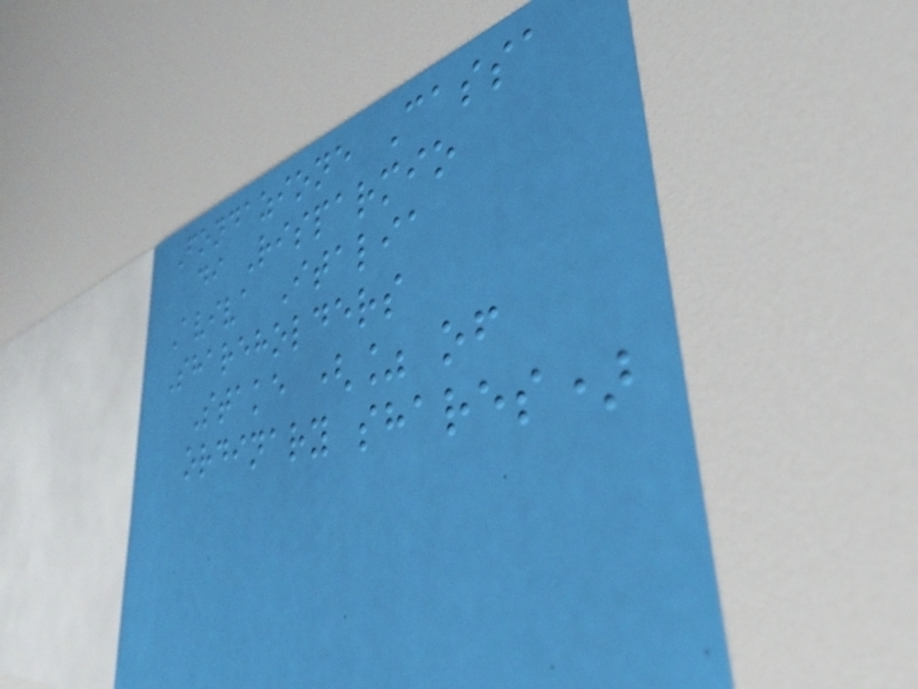Fondazione Cassa
di Risparmio
Aviva Italia
Shareholders
Stake (% of
ordinary shares)
